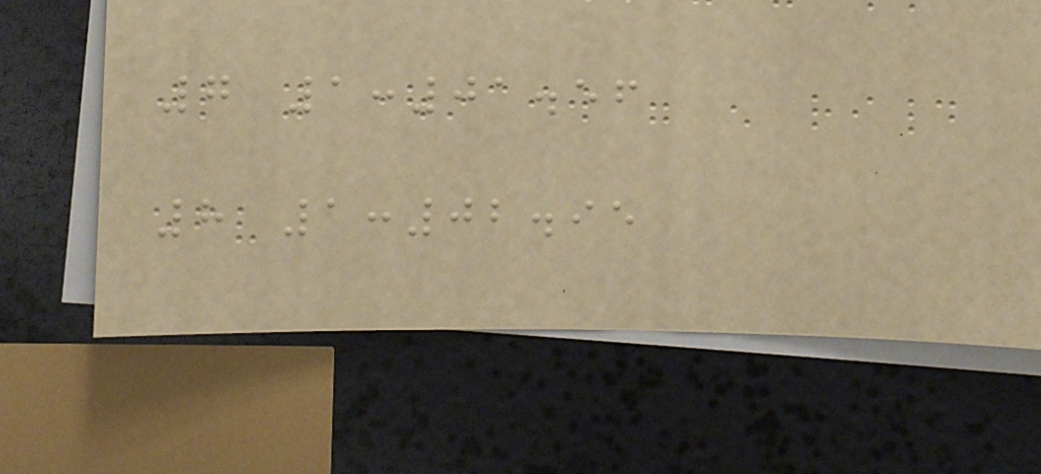7 1:01.56
8 1:02.95
